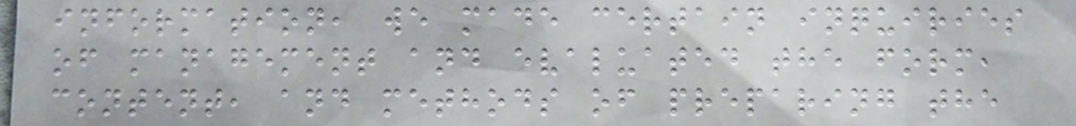information, we made certain inquiries
of management and evaluated the form,
content, and methods of preparing the
